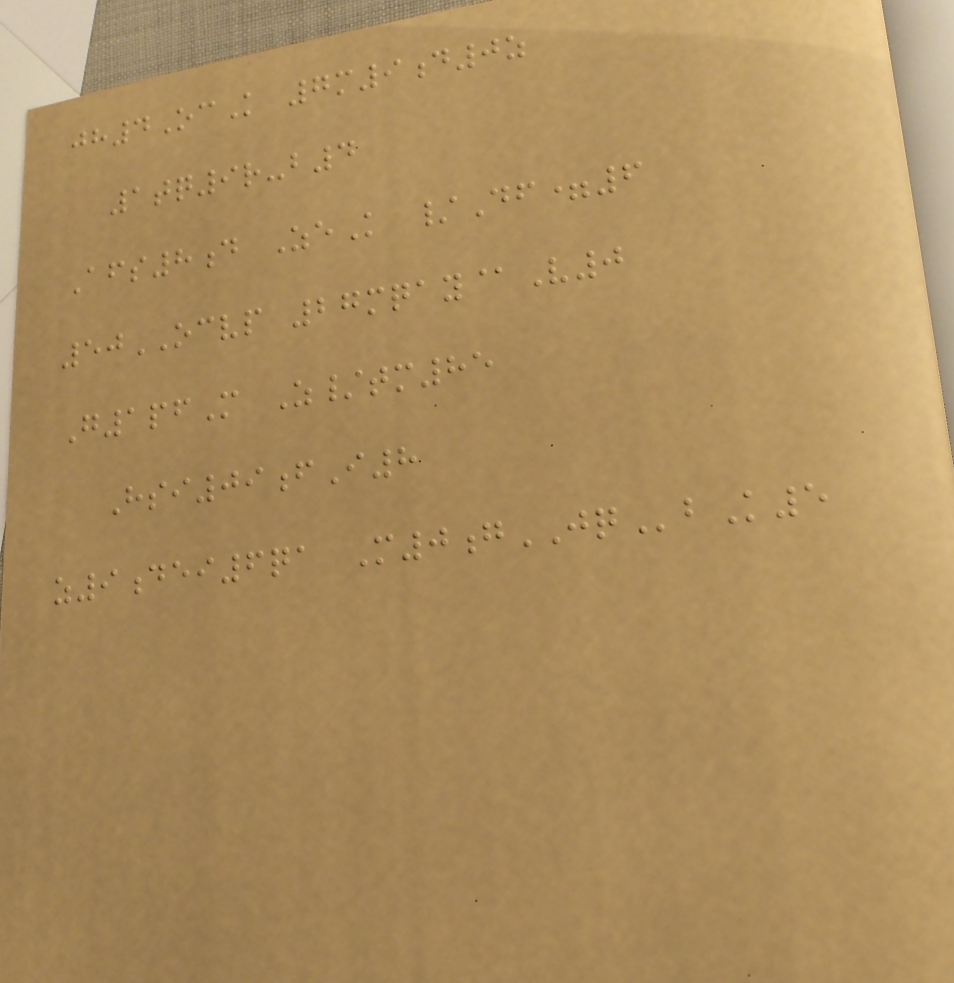jh4OcK 7m9d0z
1tq9r-b4
Afs8d ZeK /Df=6
50OCVP 27mqay@V0
G1pfM Z/tm85
Hsi09fI8
z9dei6qa M0gJQbK5
